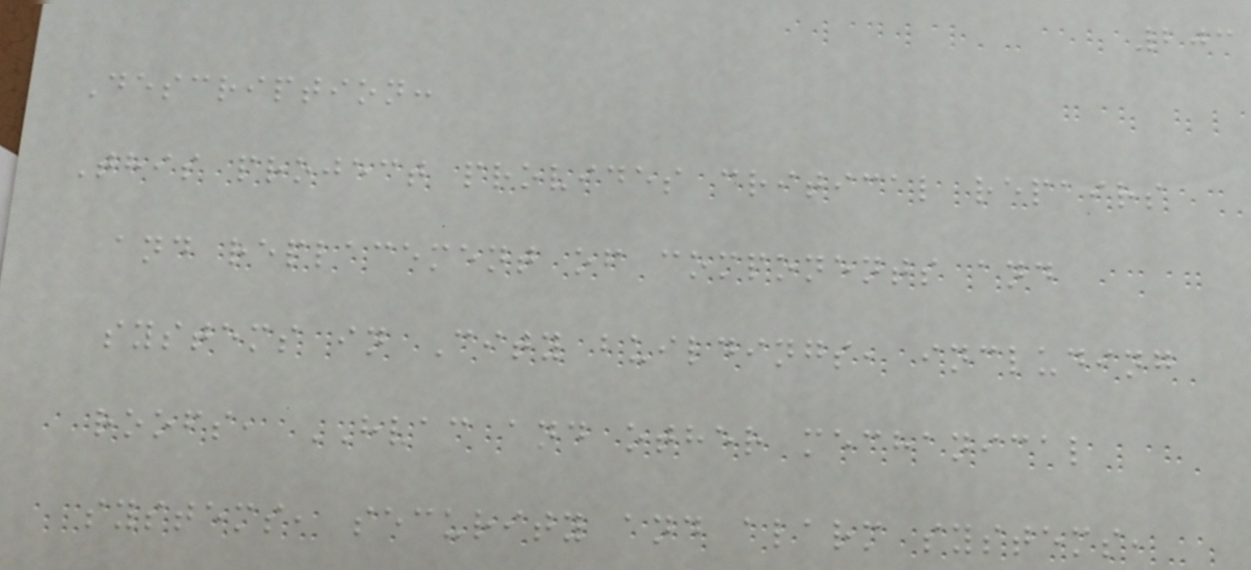203
Description:
This project provides critical repairs
and replacement of components and
systems in City buildings, including
roofs, HVAC and other mechanical
systems, security and alarm systems,
